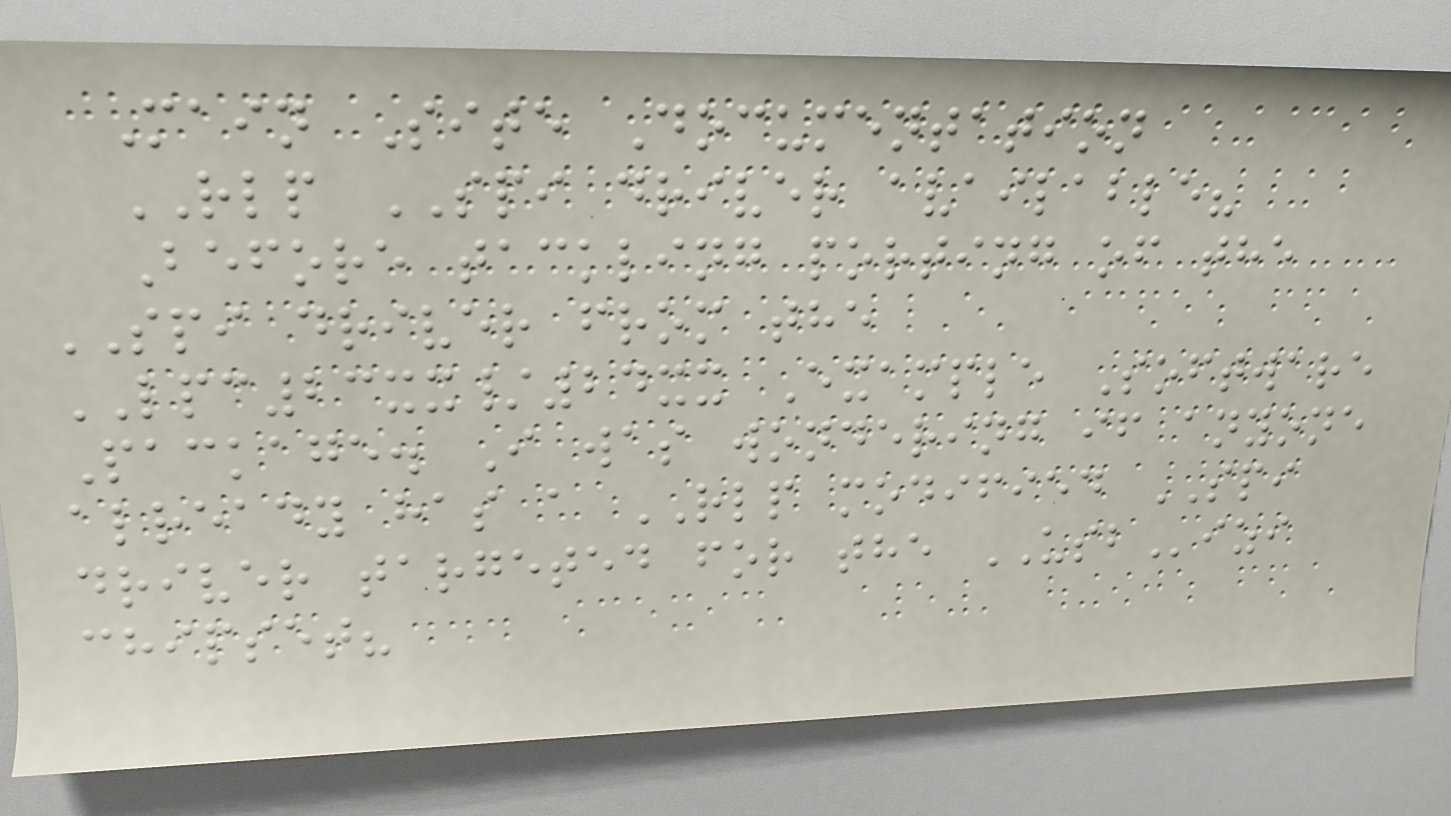Main Site Documentation
RLP SPI driver available?
Before tackling porting of the
SPI driver from the
LPC23xx/24xx Example Software
Package. I was wondering if anyone
already has a RLP modified SPI
driver targeted for the USBizi
chipset?
